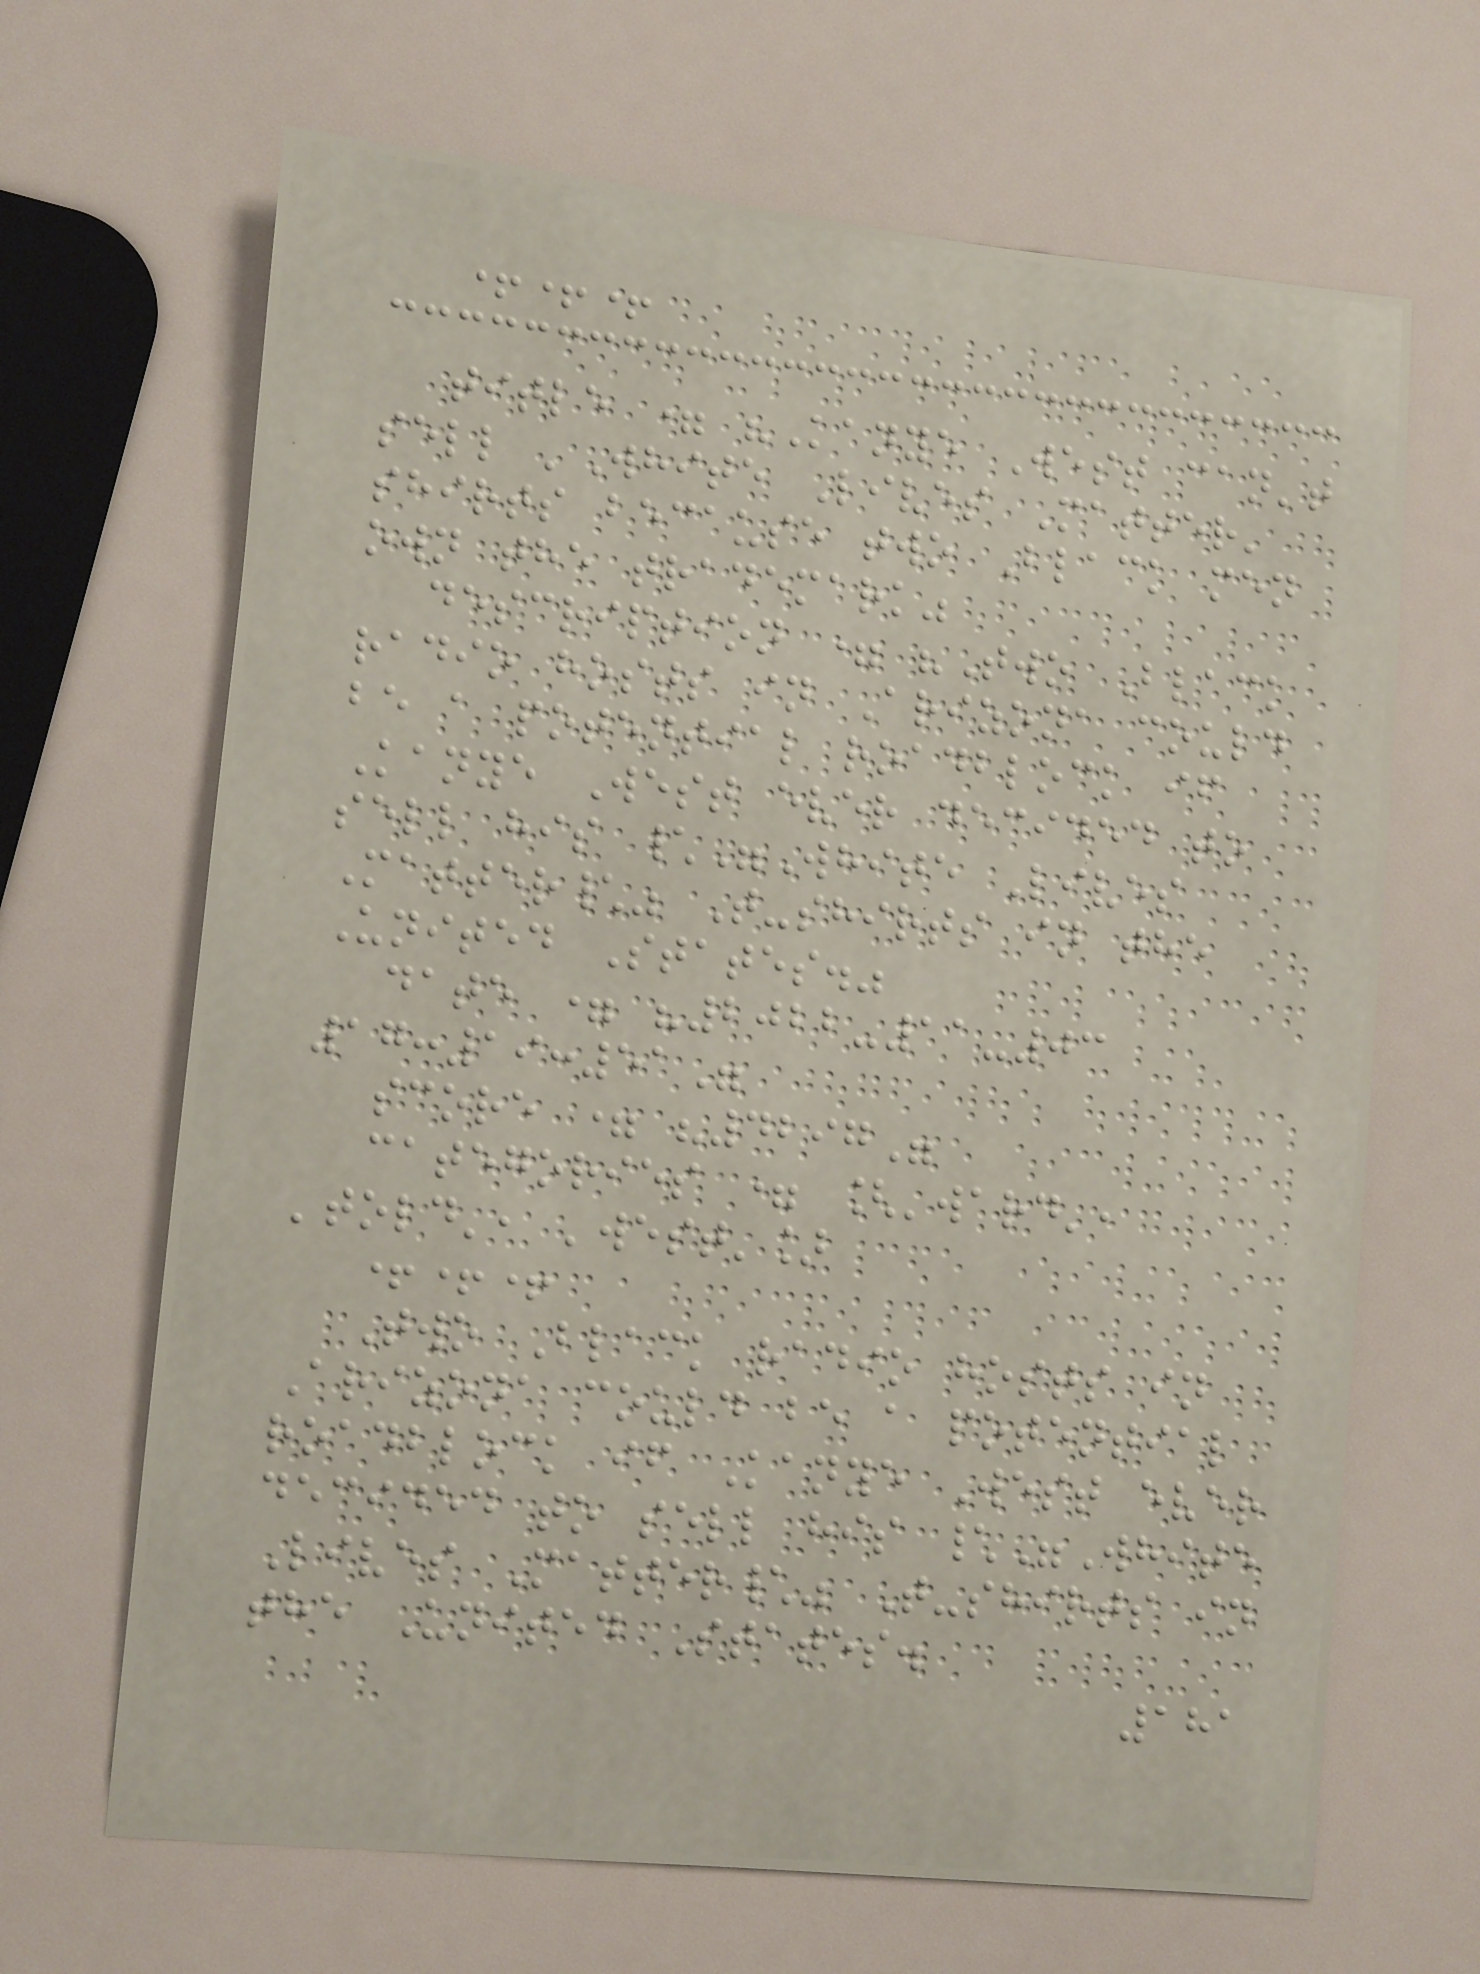+++
title = "Kanye West can't
sell 'White Lives Matter'
shirts because two Black men
own the trademark"
description = "Two Black
radio hosts in Arizona could
be a potential roadblock if
Kanye West ever decided to
sell his \"White Lives
Matter\" T-shirts in the
United States."
date = "2022-11-03
17:19:51"
score = "4297"
categories = ['ward',
'told', 'west']
+++
Two Black radio hosts in
Arizona could be a potential
roadblock if Kanye West ever
decided to sell his \"White
Lives Matter\" T-shirts in
the United States.
181
